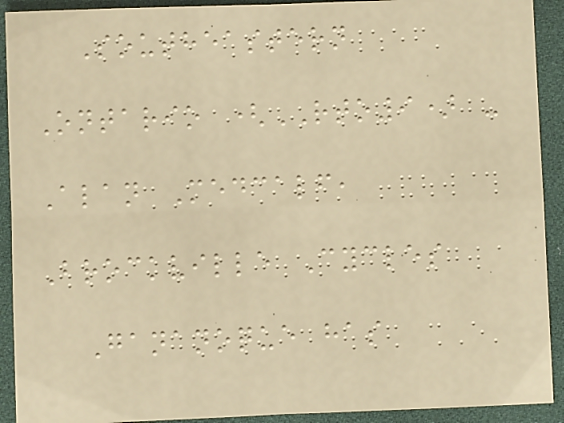Southeastern
Ontario (RTO9) -
Alan Medcalf,
Brockville Cycles
Gananoque has
